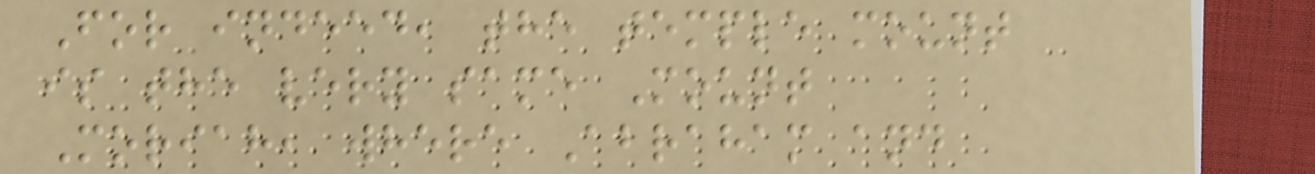For indeed, the temple mount
is the very same Mount
Moriah, where Abraham and
